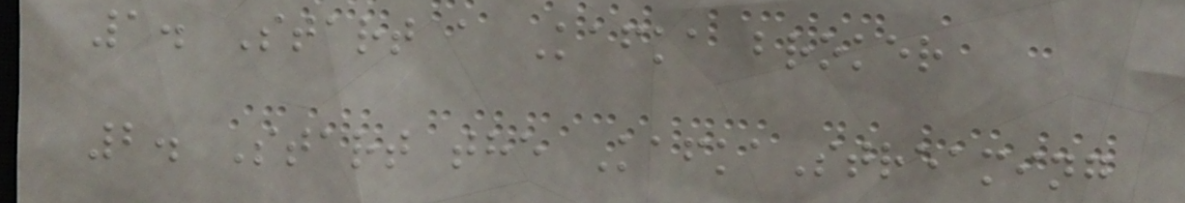1. Start a Kafka broker
2. Start the KafkaStreaming
